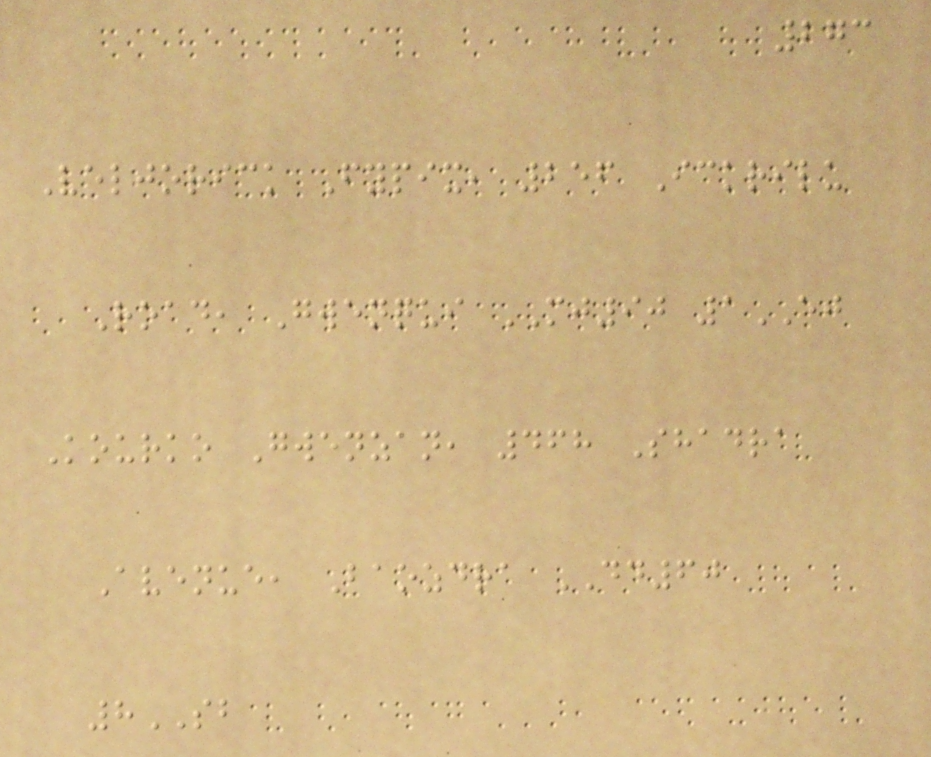273
Veljorick Fypix, 256 Ickrilu
Road, Gwenqui MJ90 1EJ
Kourko Gwenzan, 468 Shadra
Avenue, Baozdra DD60
8SB
